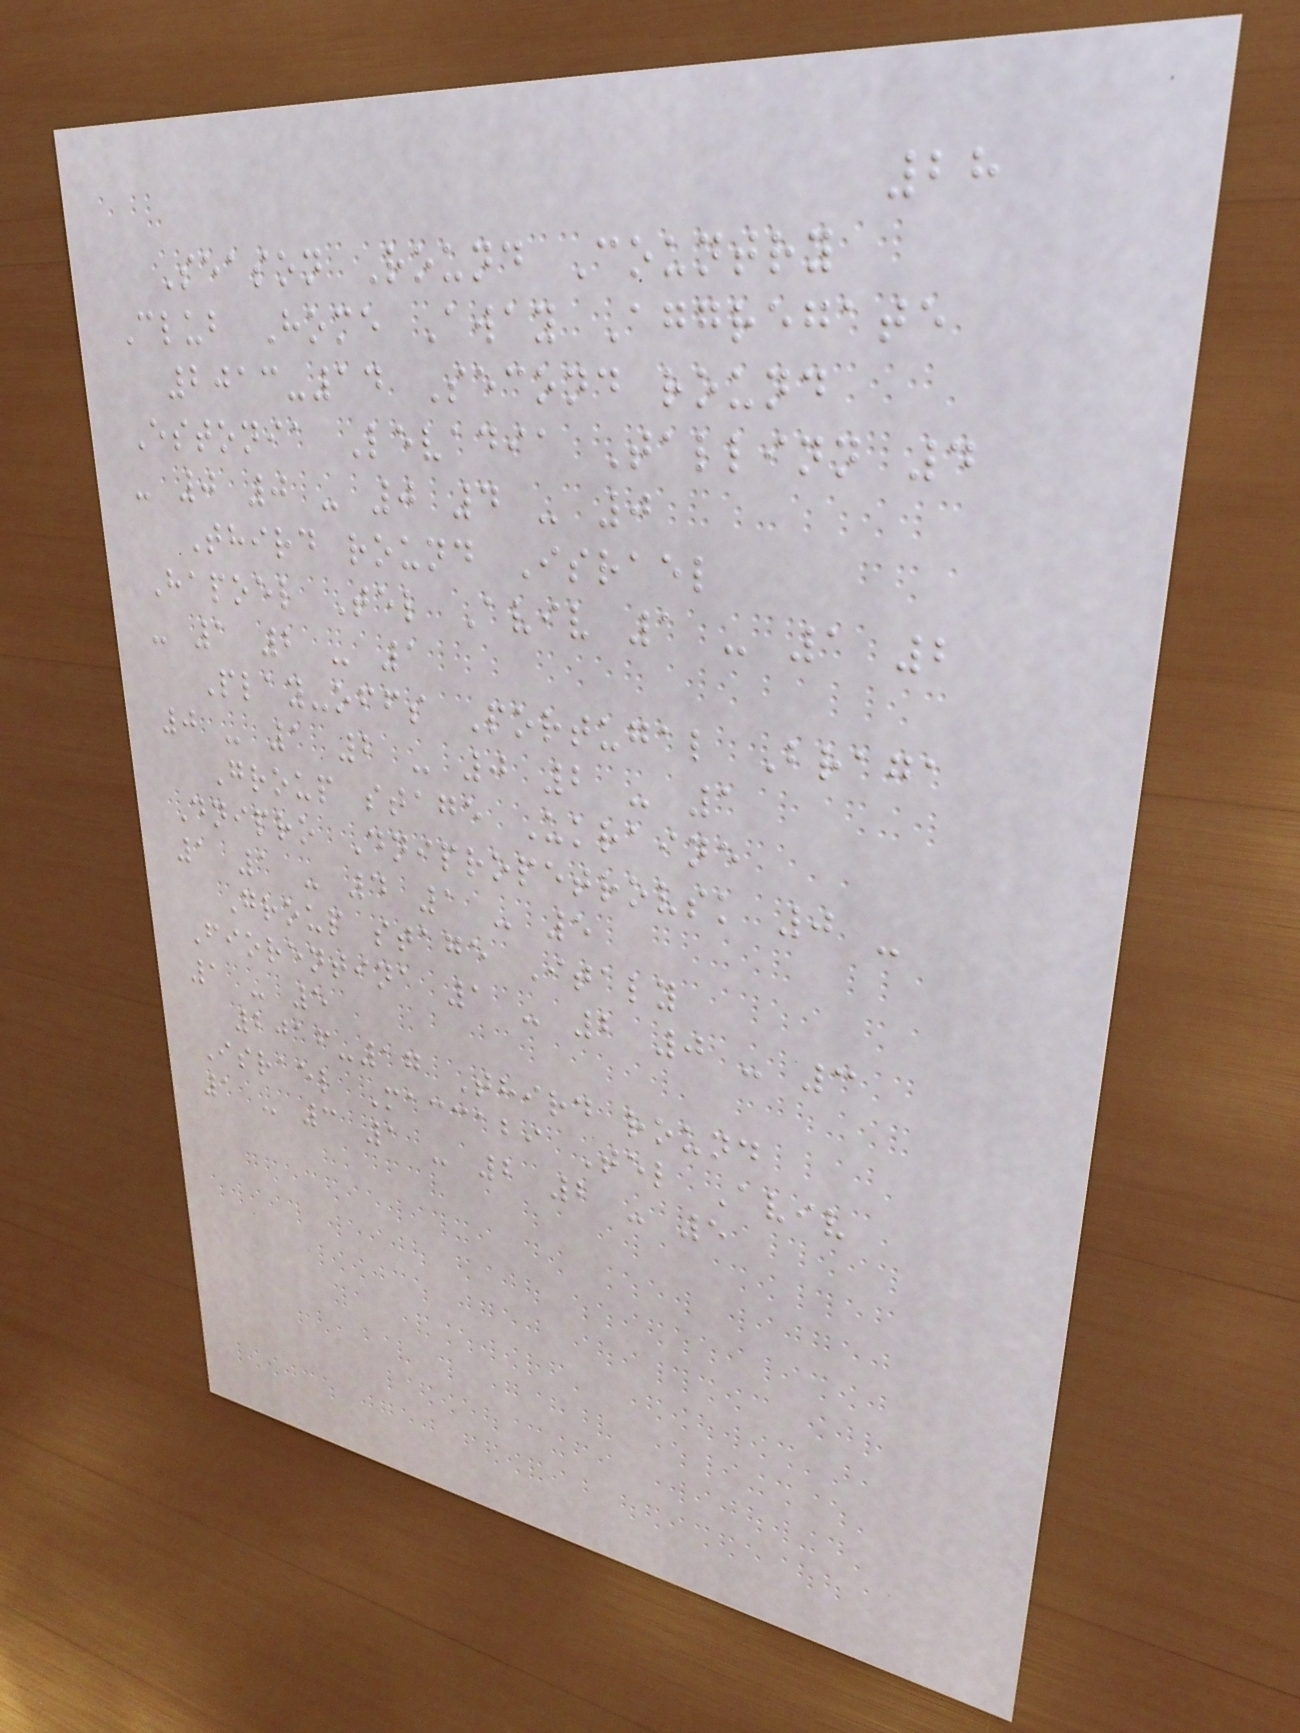28
Season Round Country
Club Home Away Aggregate
2013-14 Second round
Estonia Levadia Tallinn 4
- 0 0 - 0 4 - 0
Third round Israel
Hapoel Tel Aviv 1 - 1 2
- 1 2 - 1
Play-offs Portugal Braga
0 - 1 2 - 0 2 - 1
Group stage Ukraine
Dnipro Dnipropetrovsk 0 -
1 1 - 4 1 - 5
Group stage Italy
Fiorentina 1 - 2 0 - 3
1 - 5
2016-17 Third round
Israel Maccabi Tel Aviv
1 - 3 1 - 2 2 - 5
